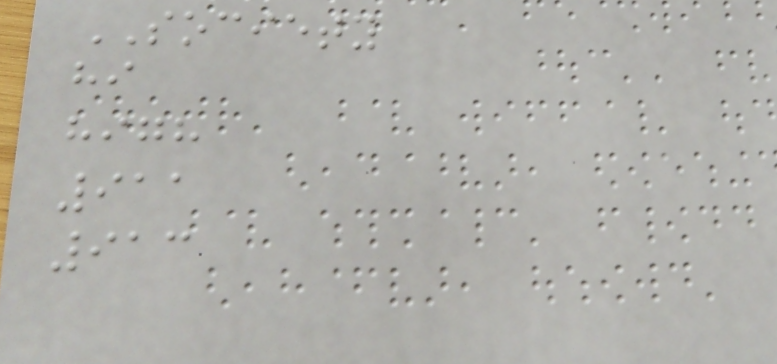SOCIETY
hi
high
911
913
